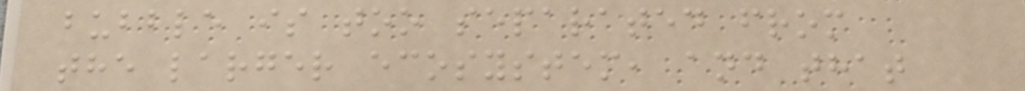bubble is too separated from
the larger ecosystem, and that
